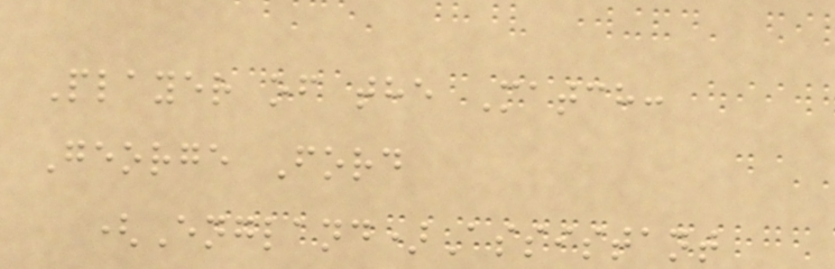Player of the Match:
George Ford
(England)Assistant
